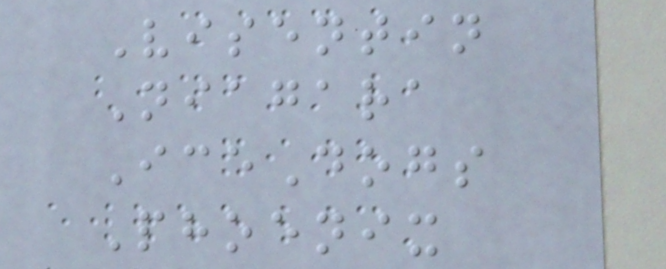Visentin
Niagara
IceDogs
Phoenix
